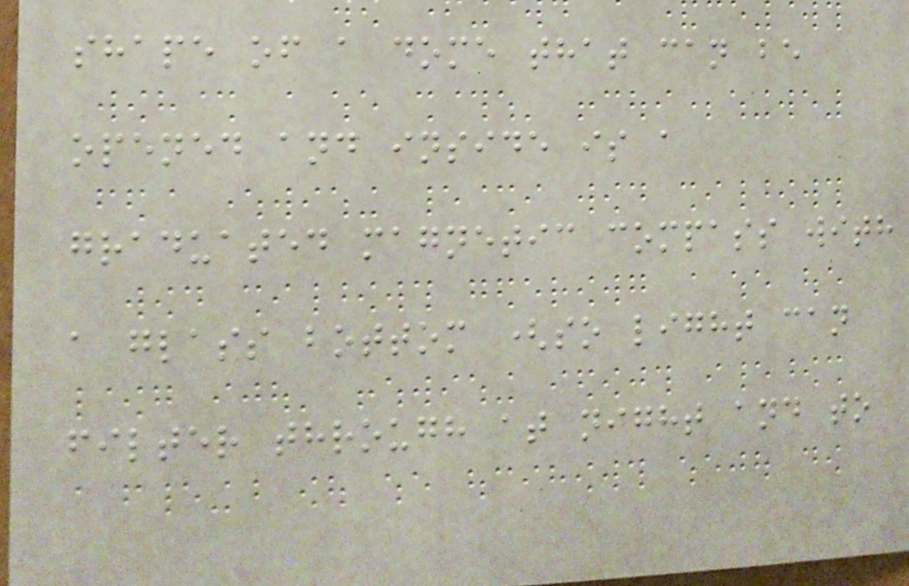shape of a dome that can be
opened and inside is a
graduated magnetic compass with
a glass bottom (so light can
filter through at night and to
